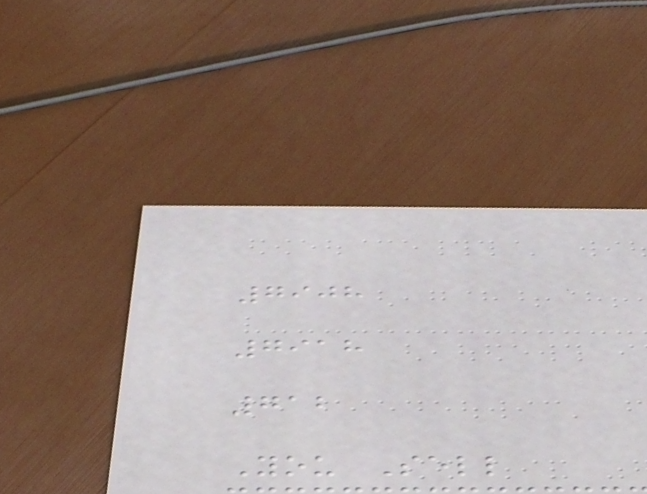7908
7918
712
You Sell
